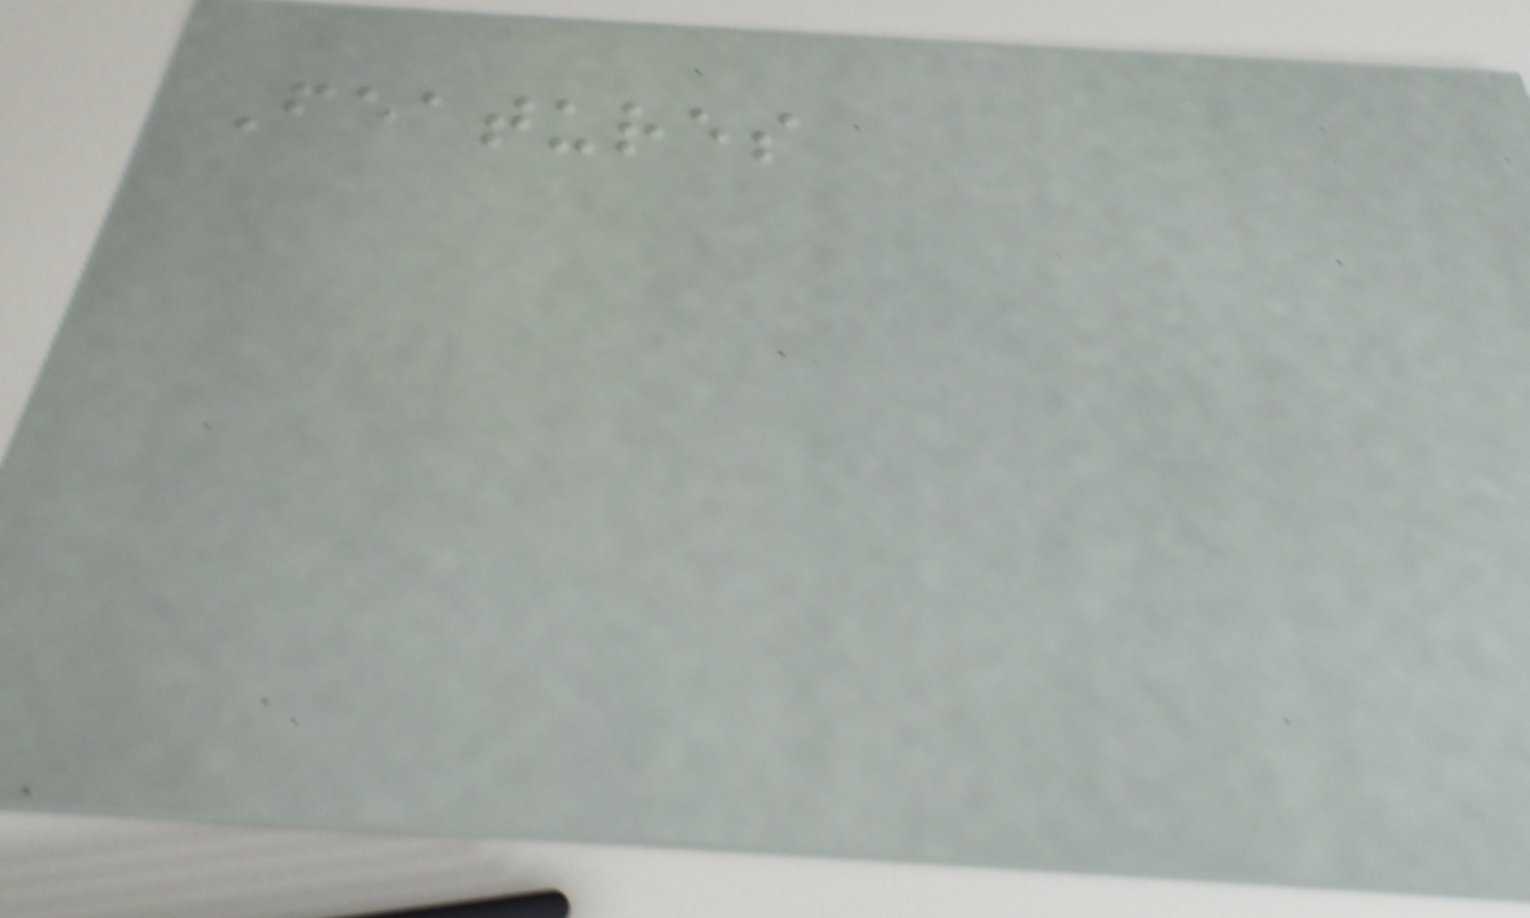Features
